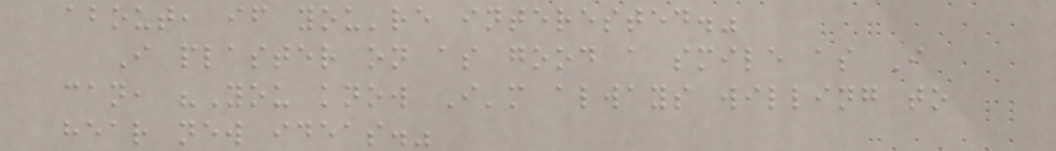about, if you're interested."
I plaster on as good a smile as I
can, "You know I'm always willing to
hear new ideas."
